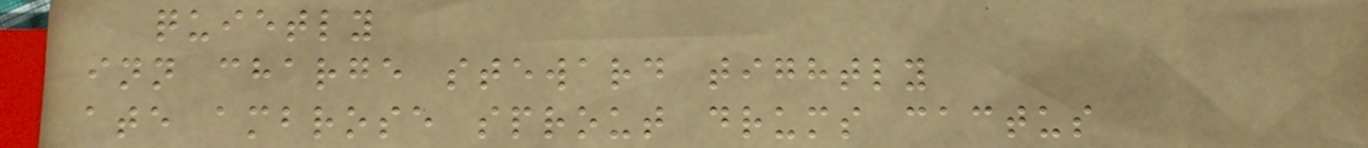quietly
inn charge steward tightly
ate ambrose sprout drums cactus
